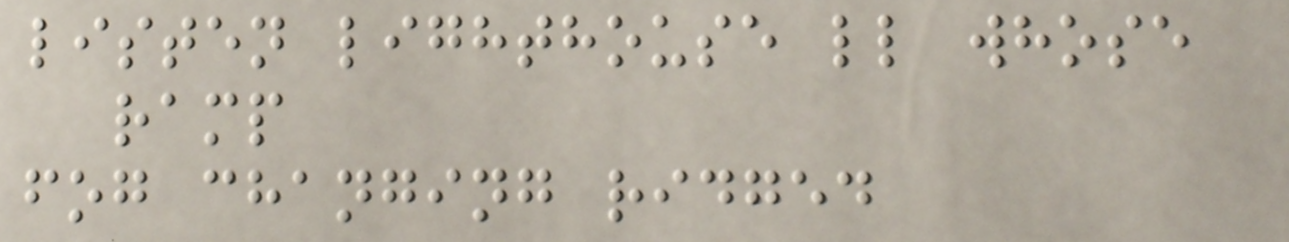listen lighthouse ll whose
ramp
fog changing ridged
